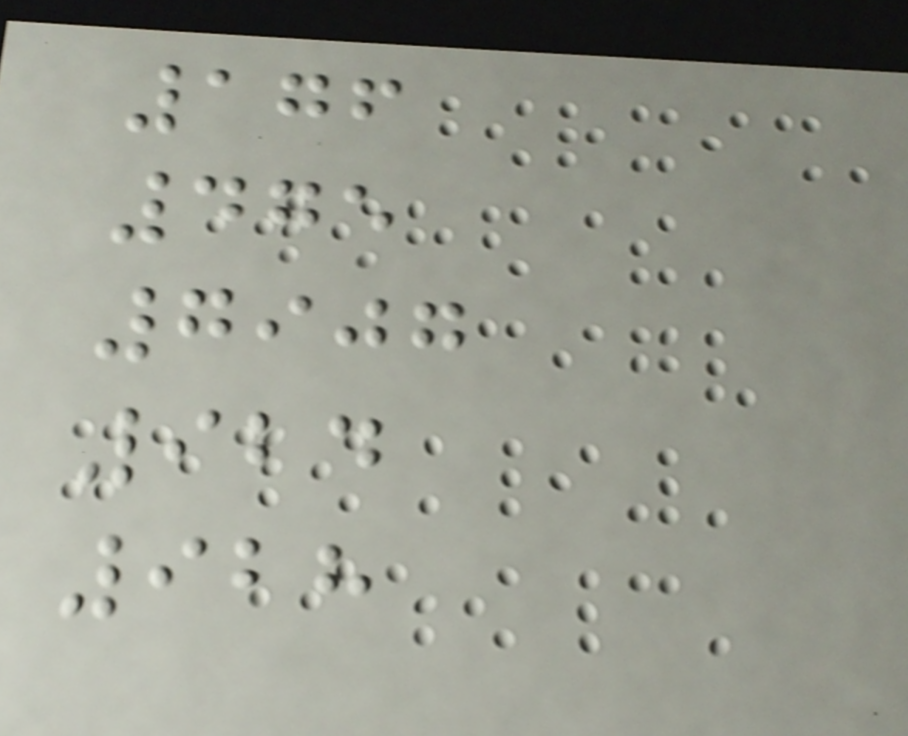176
475
7907
924
928
